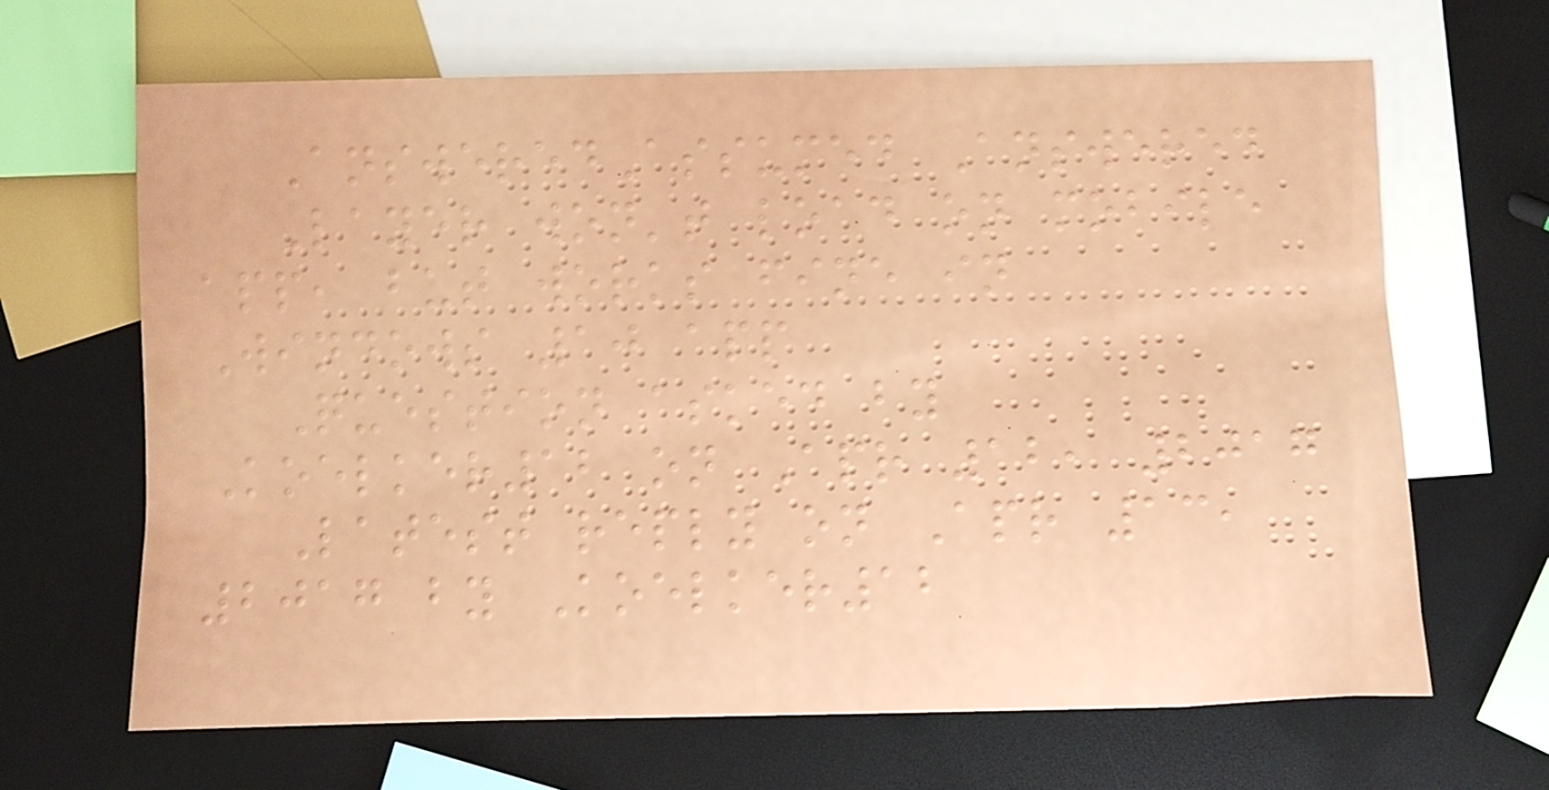AnsweredAssumed Answered
Layer won't load on mobile
app, but works fine in
Windows 10 app
Question asked by
Koelker12 on Apr 12, 2017
Latest reply on Apr 13,
2017 by Koelker12
